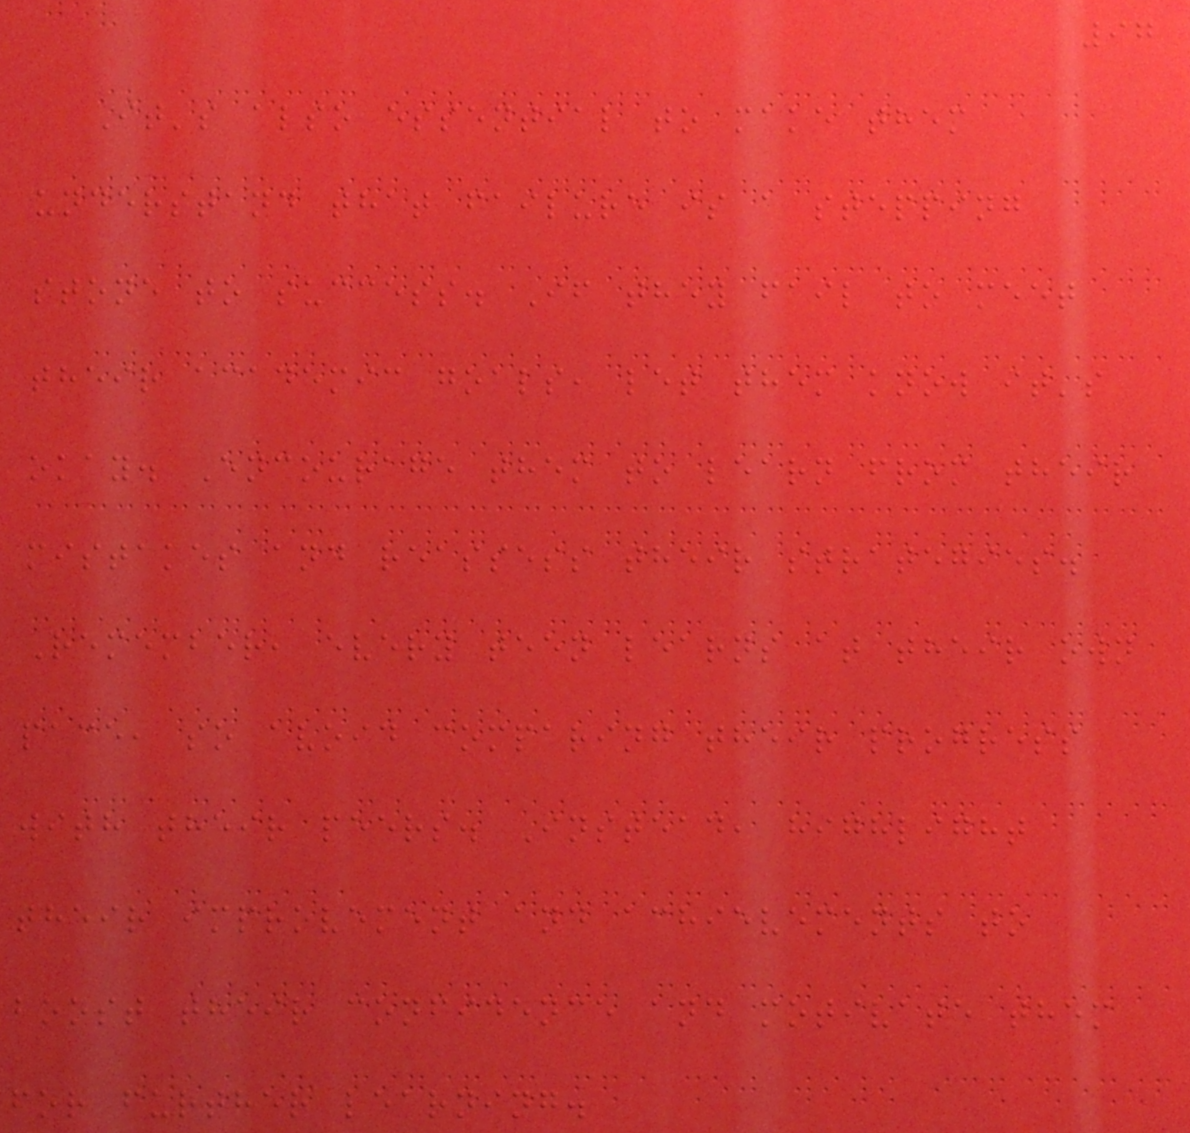97
It's also essential to make them
understand that failure is a stepping
stone to success. If they fail to meet
their academic goals, let them know it's
okay. Encourage them to learn from their
mistakes and reassess their strategies.
Remember, every teen learns at their own
pace, so avoid comparing their progress
with their peers. Instead, highlight
their improvement and achievements to
boost their confidence and motivate them
for further learning.
